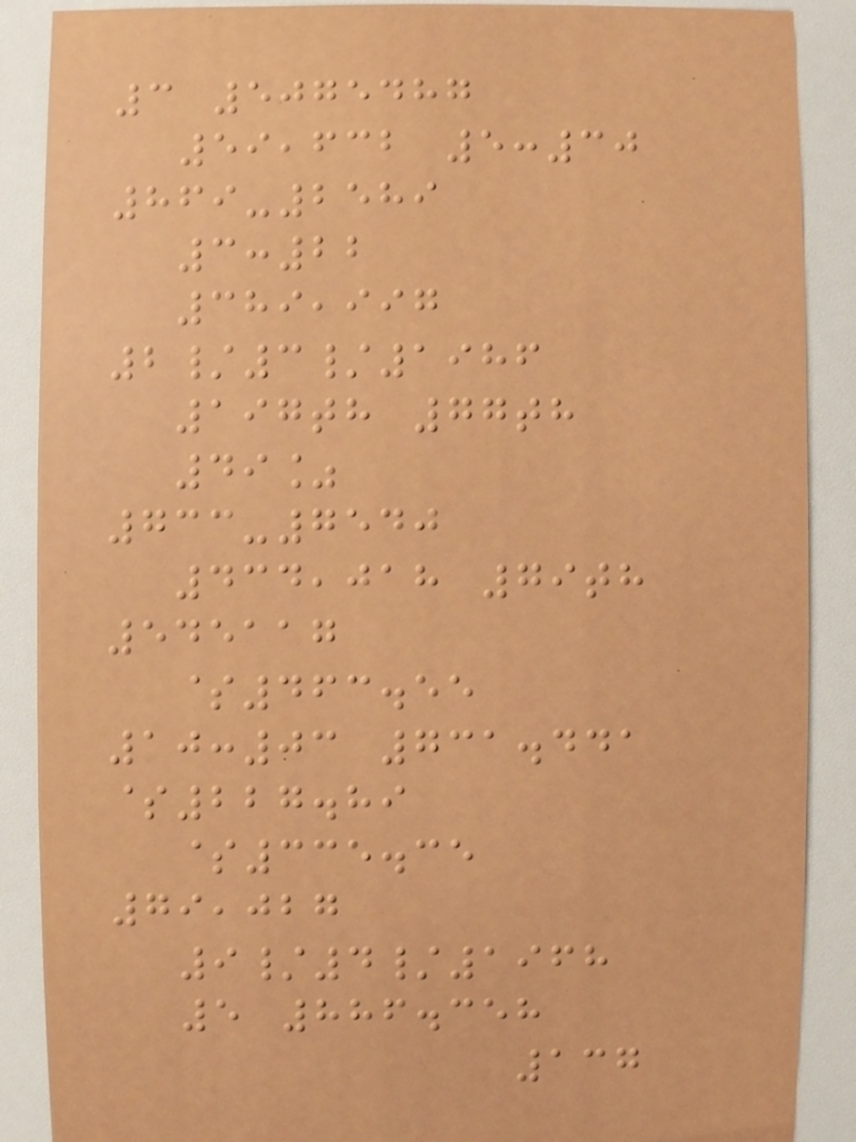3 5075487
59,632 5:30
869-2589
3:22
389,997
2/3/1986
197th 77th
49%
733-7540
434,018 79th
545117
$463.55
10:03 731.441
$227.89
$335.35
79,027
9/4/1968
5 886.358
137
